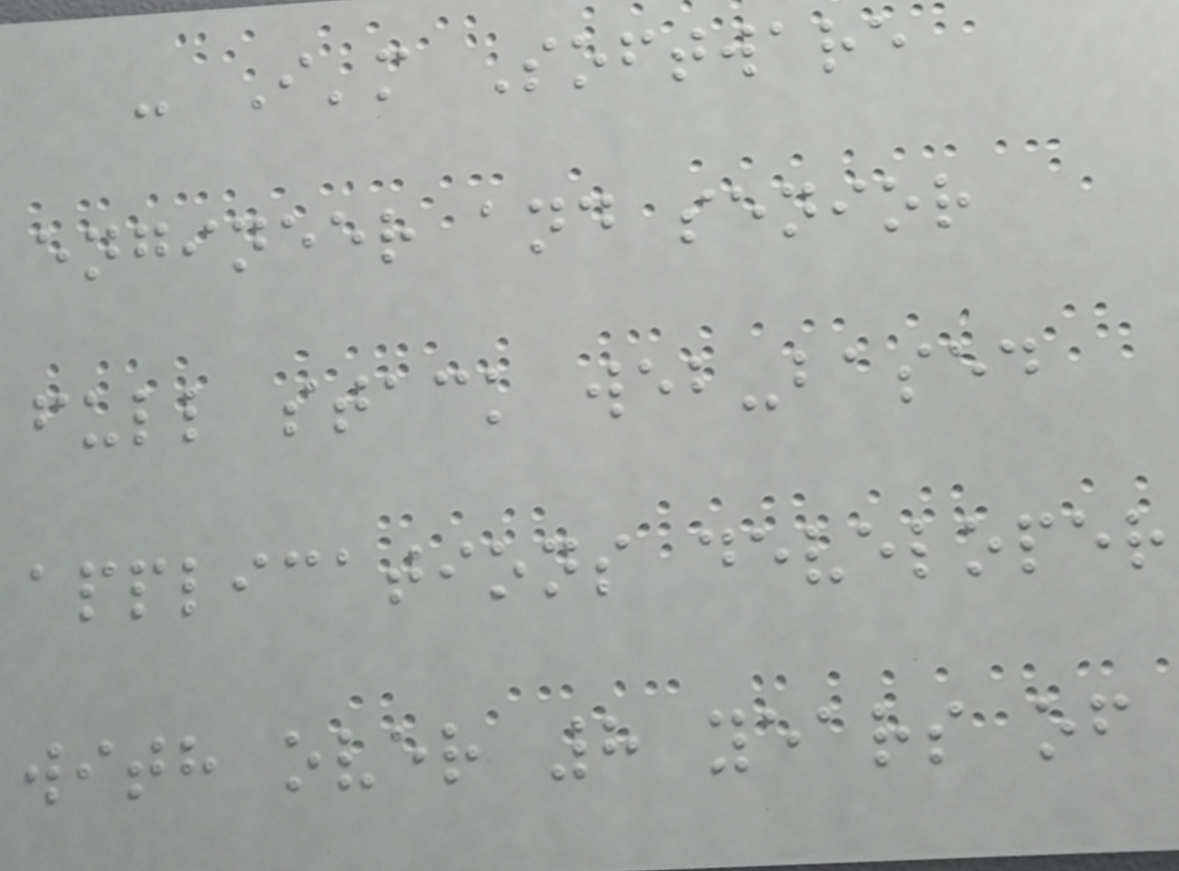- I'm Software
engineer and senior
full stack web-based
applications developer
with over 8 years of
